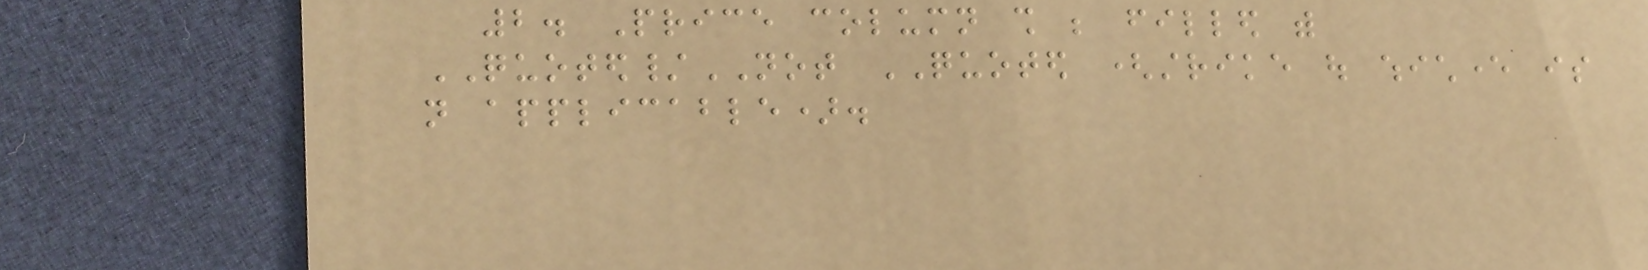2. Price column shall be filled with
QUOTED/NOT QUOTED (strike out whichever is
not applicable).
